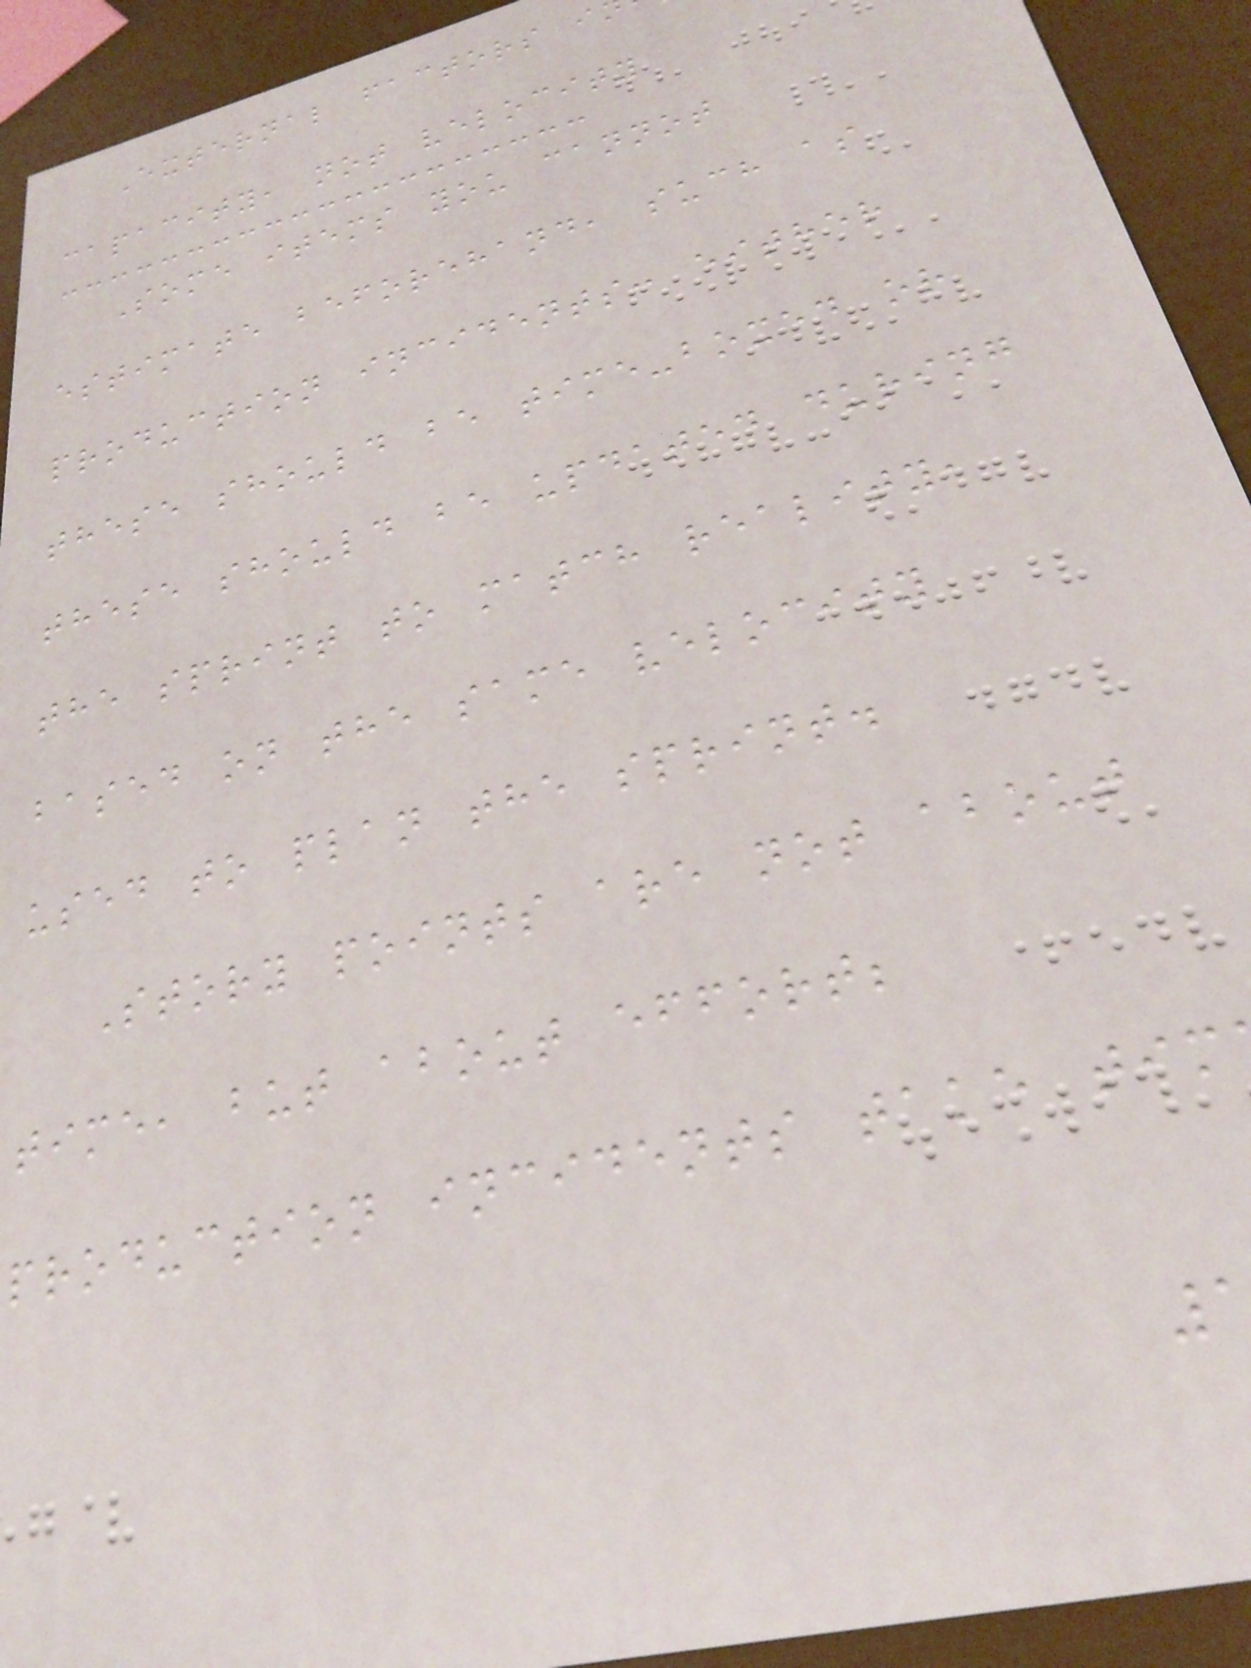External factors i
capacity, not velocity
Some items you cannot
estimate beforehand, such as
production incidents: either
these should be time-boxed or
these should be updated during
the sprint to match reality,
based on the same velocity
used to plan the sprint.
Story points are not about
time, but about effort;
production incidents take tim
